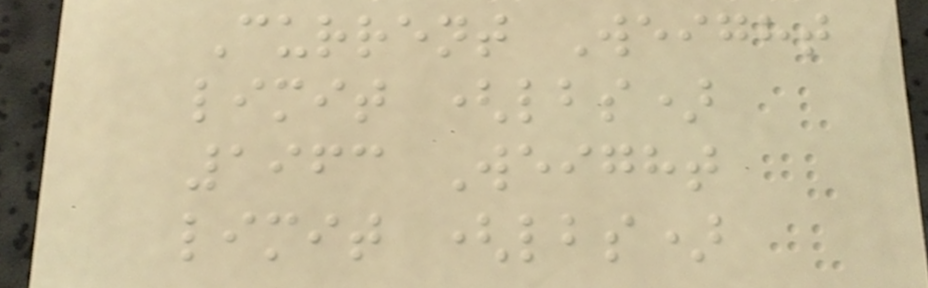Current Weight
limit (lbs)
1963 Weight
limit (lbs)
